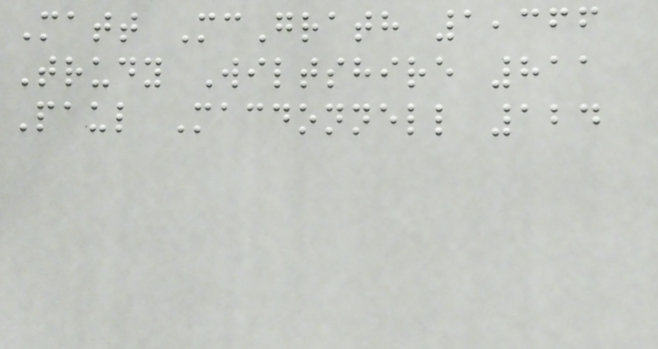Matt McGrath 1,366
Trudy Wiltshire 811
Paul Macdonnell 124
